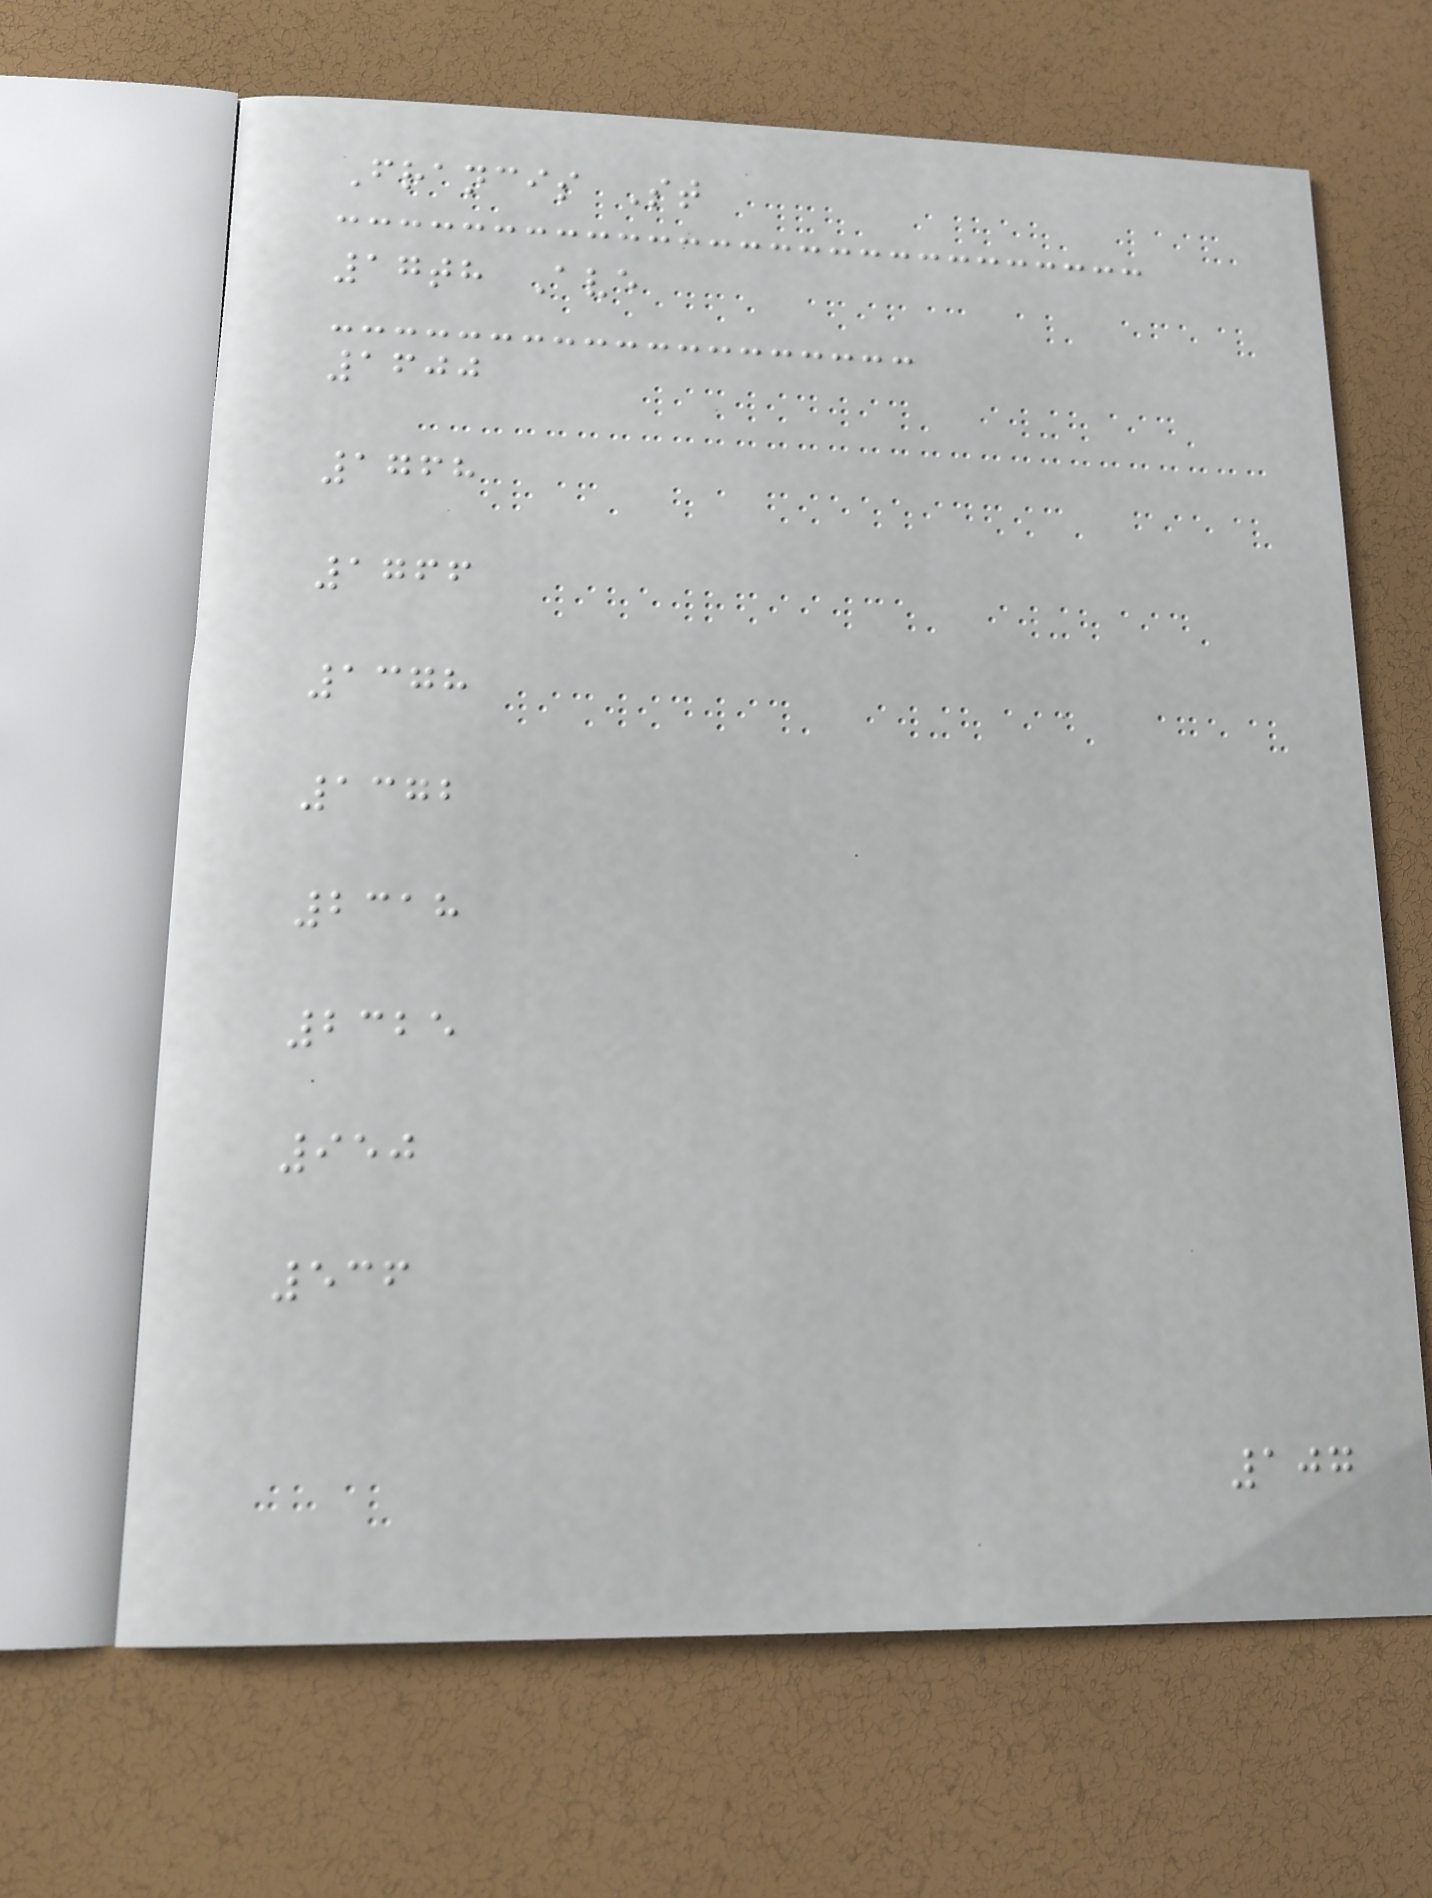Francis St
17th Ave
1600
1768
1766
1378
1372
2318
2325
950
536
107
